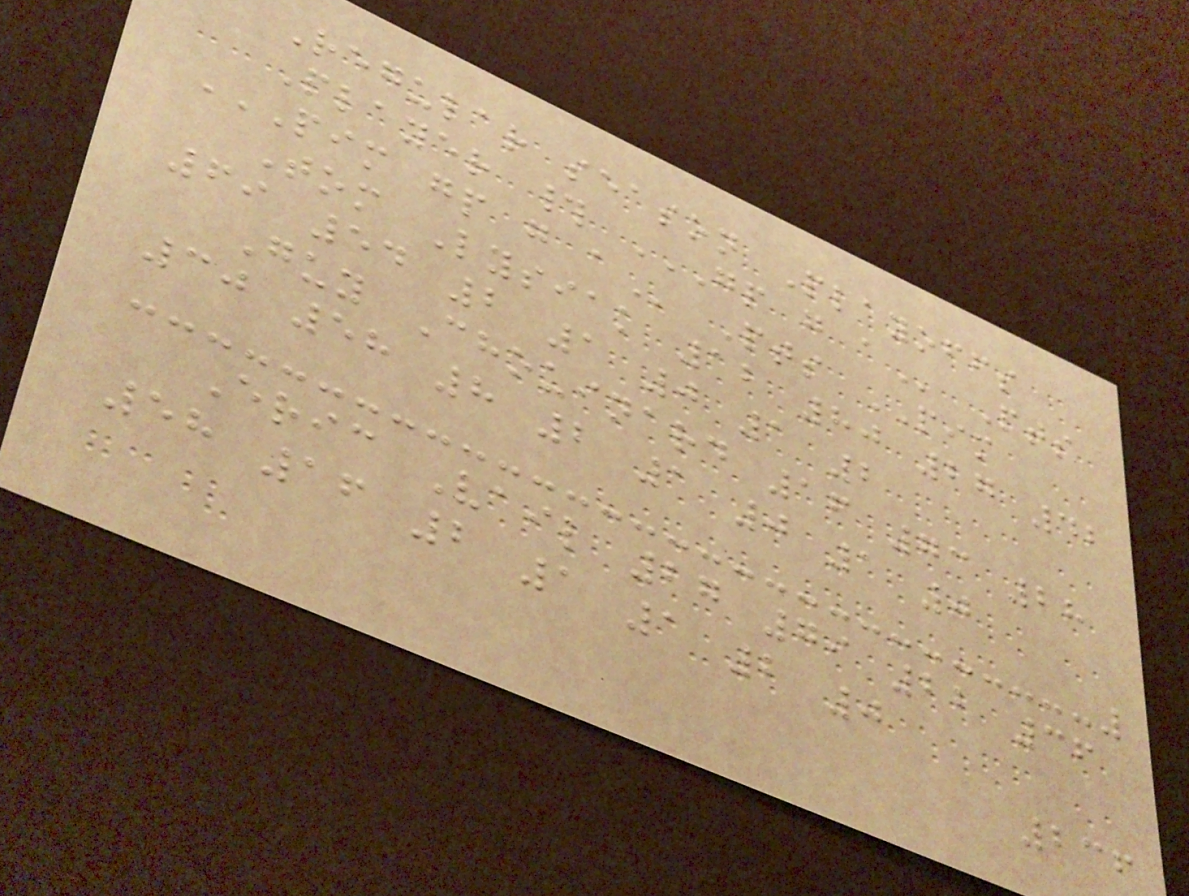Regular season Playoffs
Player # GP G A Pts
PIM GP G A Pts PIM
Tom Lysiak 12 80 27 42
69 54 2 1 0 1 2
Guy Chouinard 16 73 28
30 58 8 2 1 0 1 0
Eric Vail 27 79 22 36
58 16 2 1 1 2 0
236
